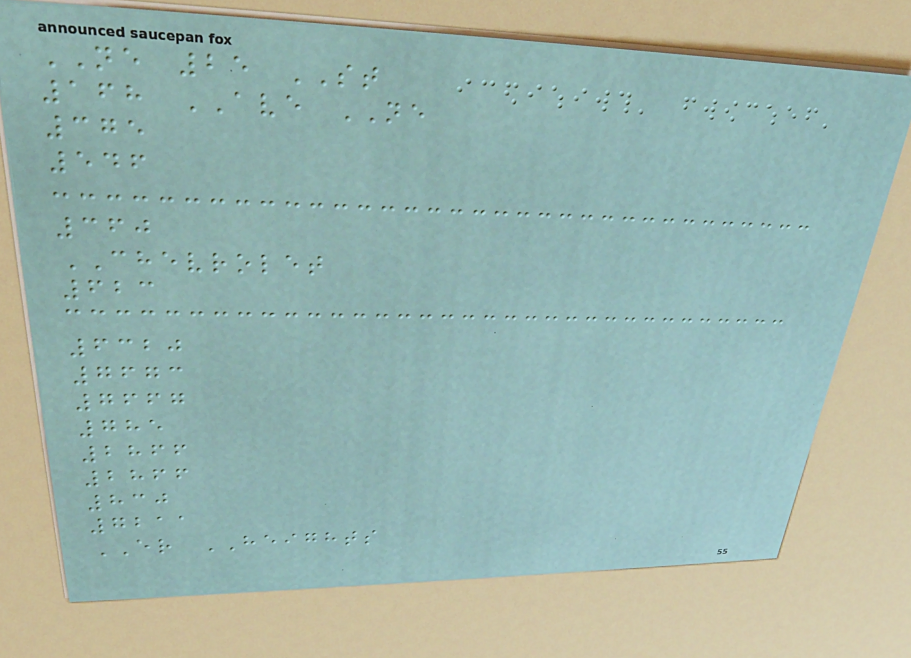NE 25 ST
168 AVE NE
375
546
360
CHEVROLET
623
6320
7673
7667
785
2866
2866
830
7211
ER HEIGHTS
